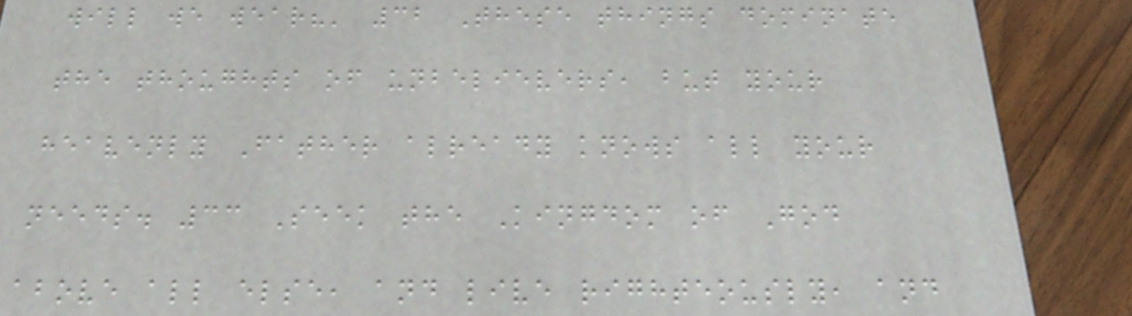will we wear?' 32 These things dominate
the thoughts of unbelievers, but your
heavenly Father already knows all your
needs. 33 Seek the Kingdom of God
above all else, and live righteously, and
